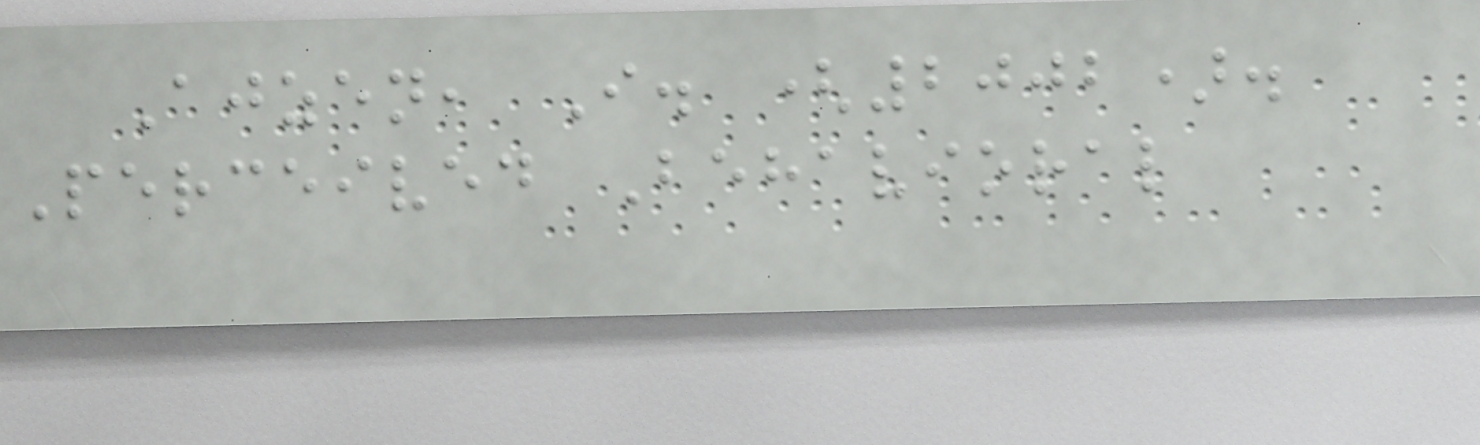Ajzen, I. (2002).
Perceived Behavioral
